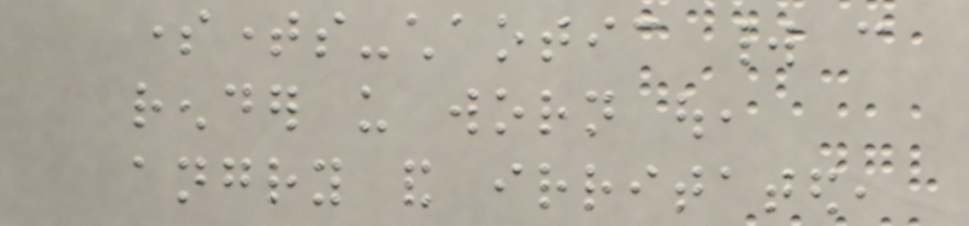sometimes-chaotic world can
render us worn out,
angry and irritated,
